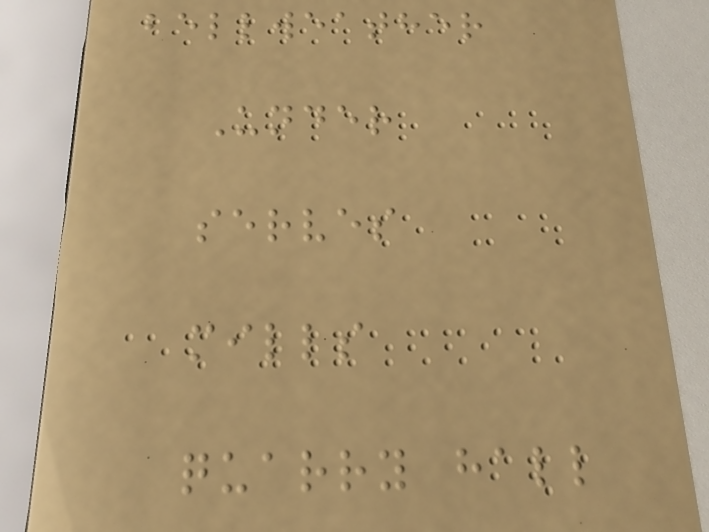bellweather
Under
serves
mills
quarry hall
